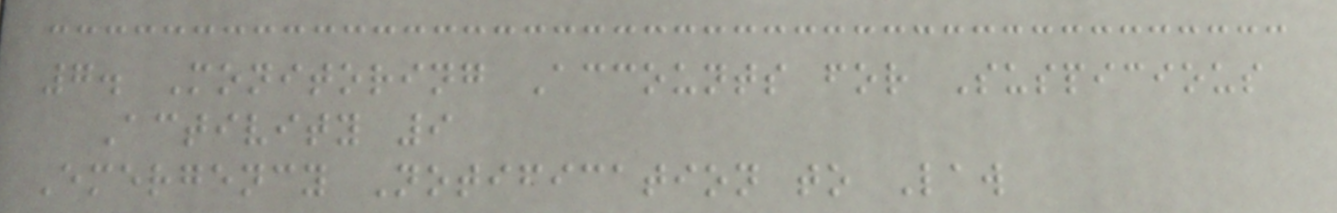7. Monitoring Accounts for Suspicious
Activity 9
Emergency Notification to Law
